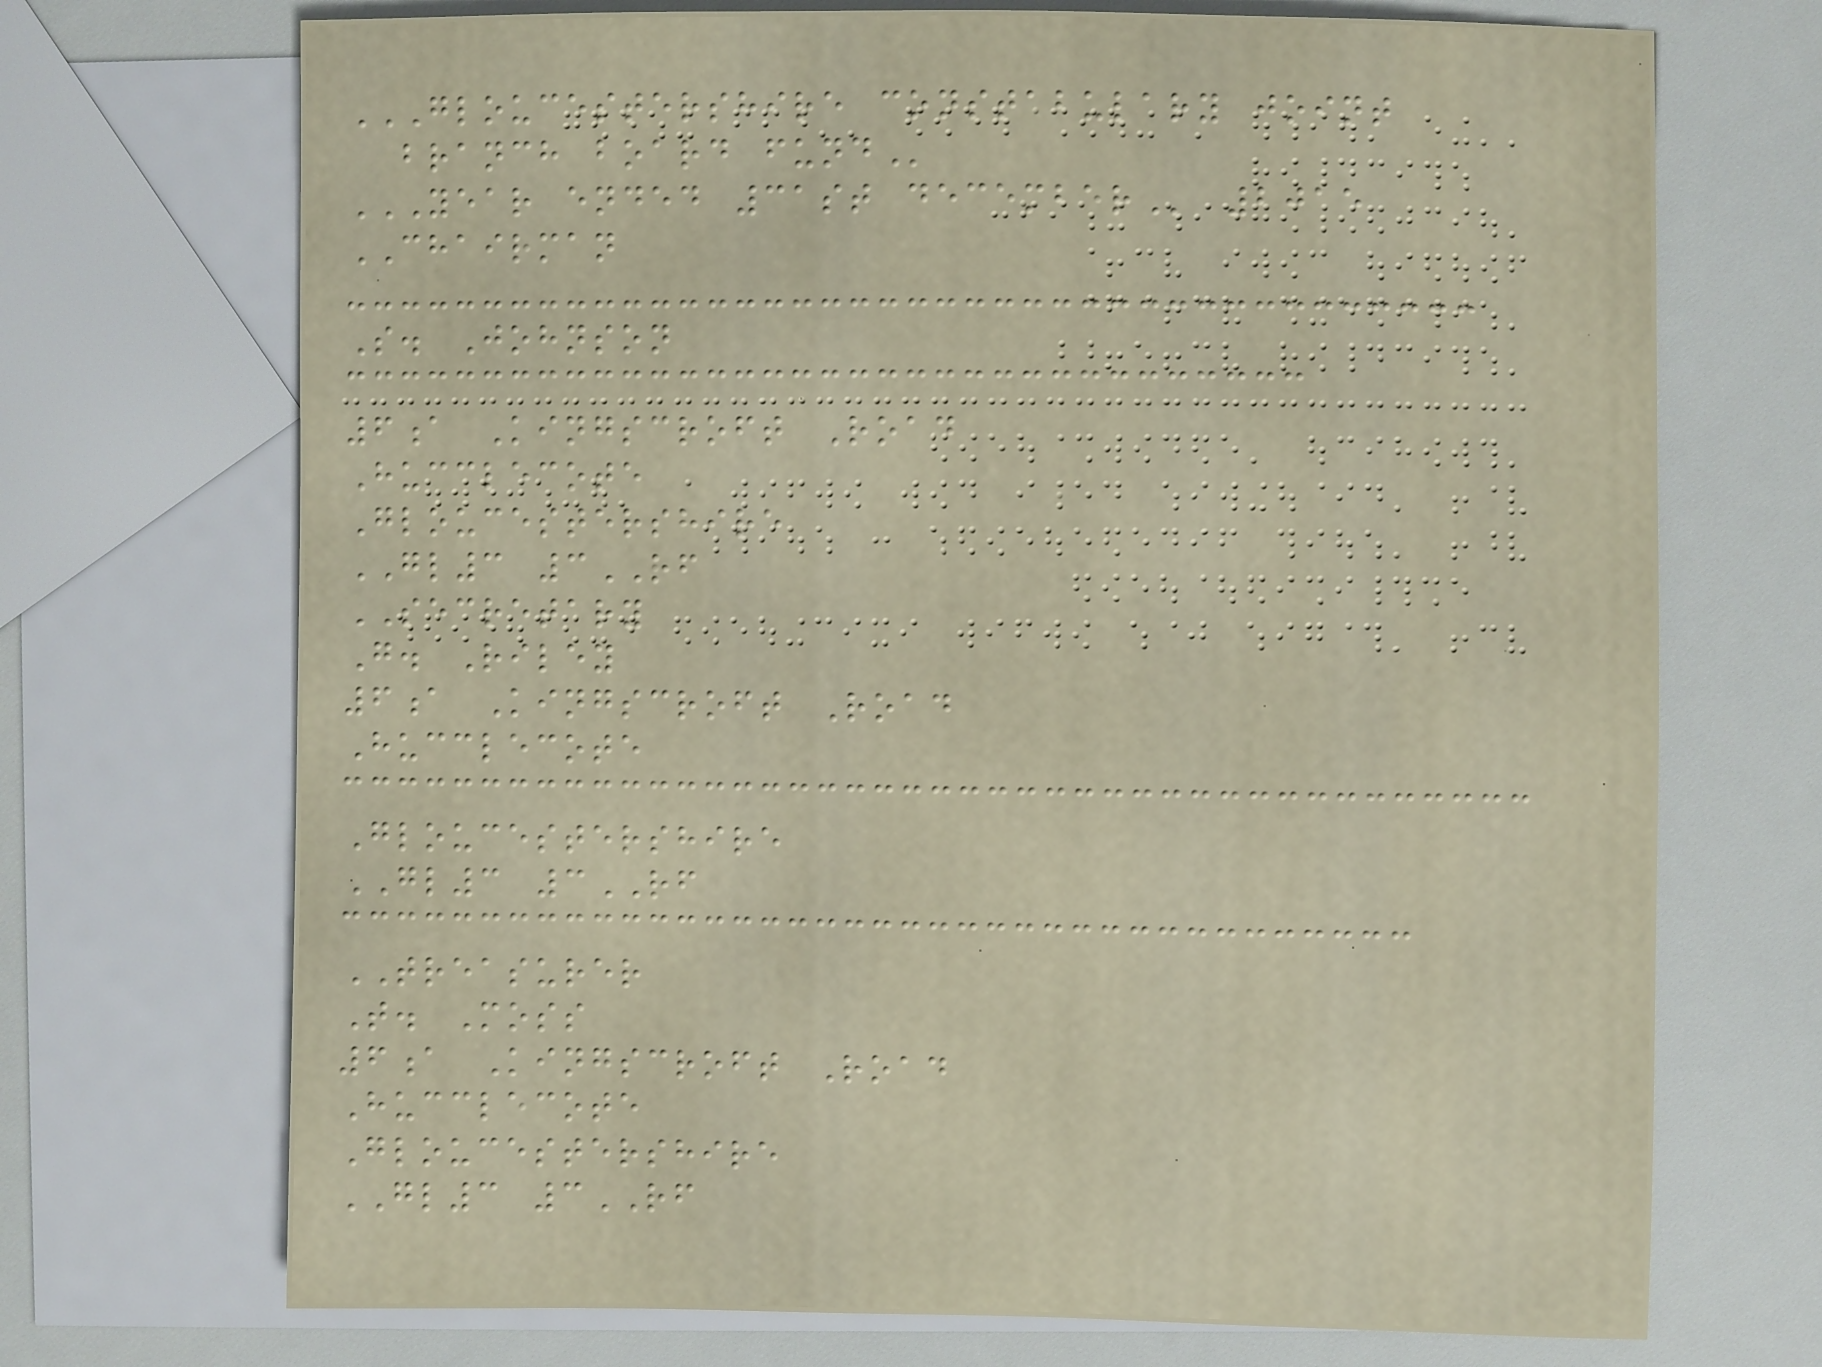GLOUCESTERSHIRE CONSTABULARY JOINT
BRANCH BOARD FUND
YEAR ENDED 31ST DECEMBER 2015
CHAIRMAN
S. Johnson
6a Kingscroft Road
Hucclecote
Gloucestershire
GL3 3RF
SECRETARY
G. Riley
6a Kingscroft Road
Hucclecote
Gloucestershire
GL3 3RF
TREASURER
T. Moss
6a Kingscroft Road
Hucclecote
Gloucestershire
GL3 3RF
